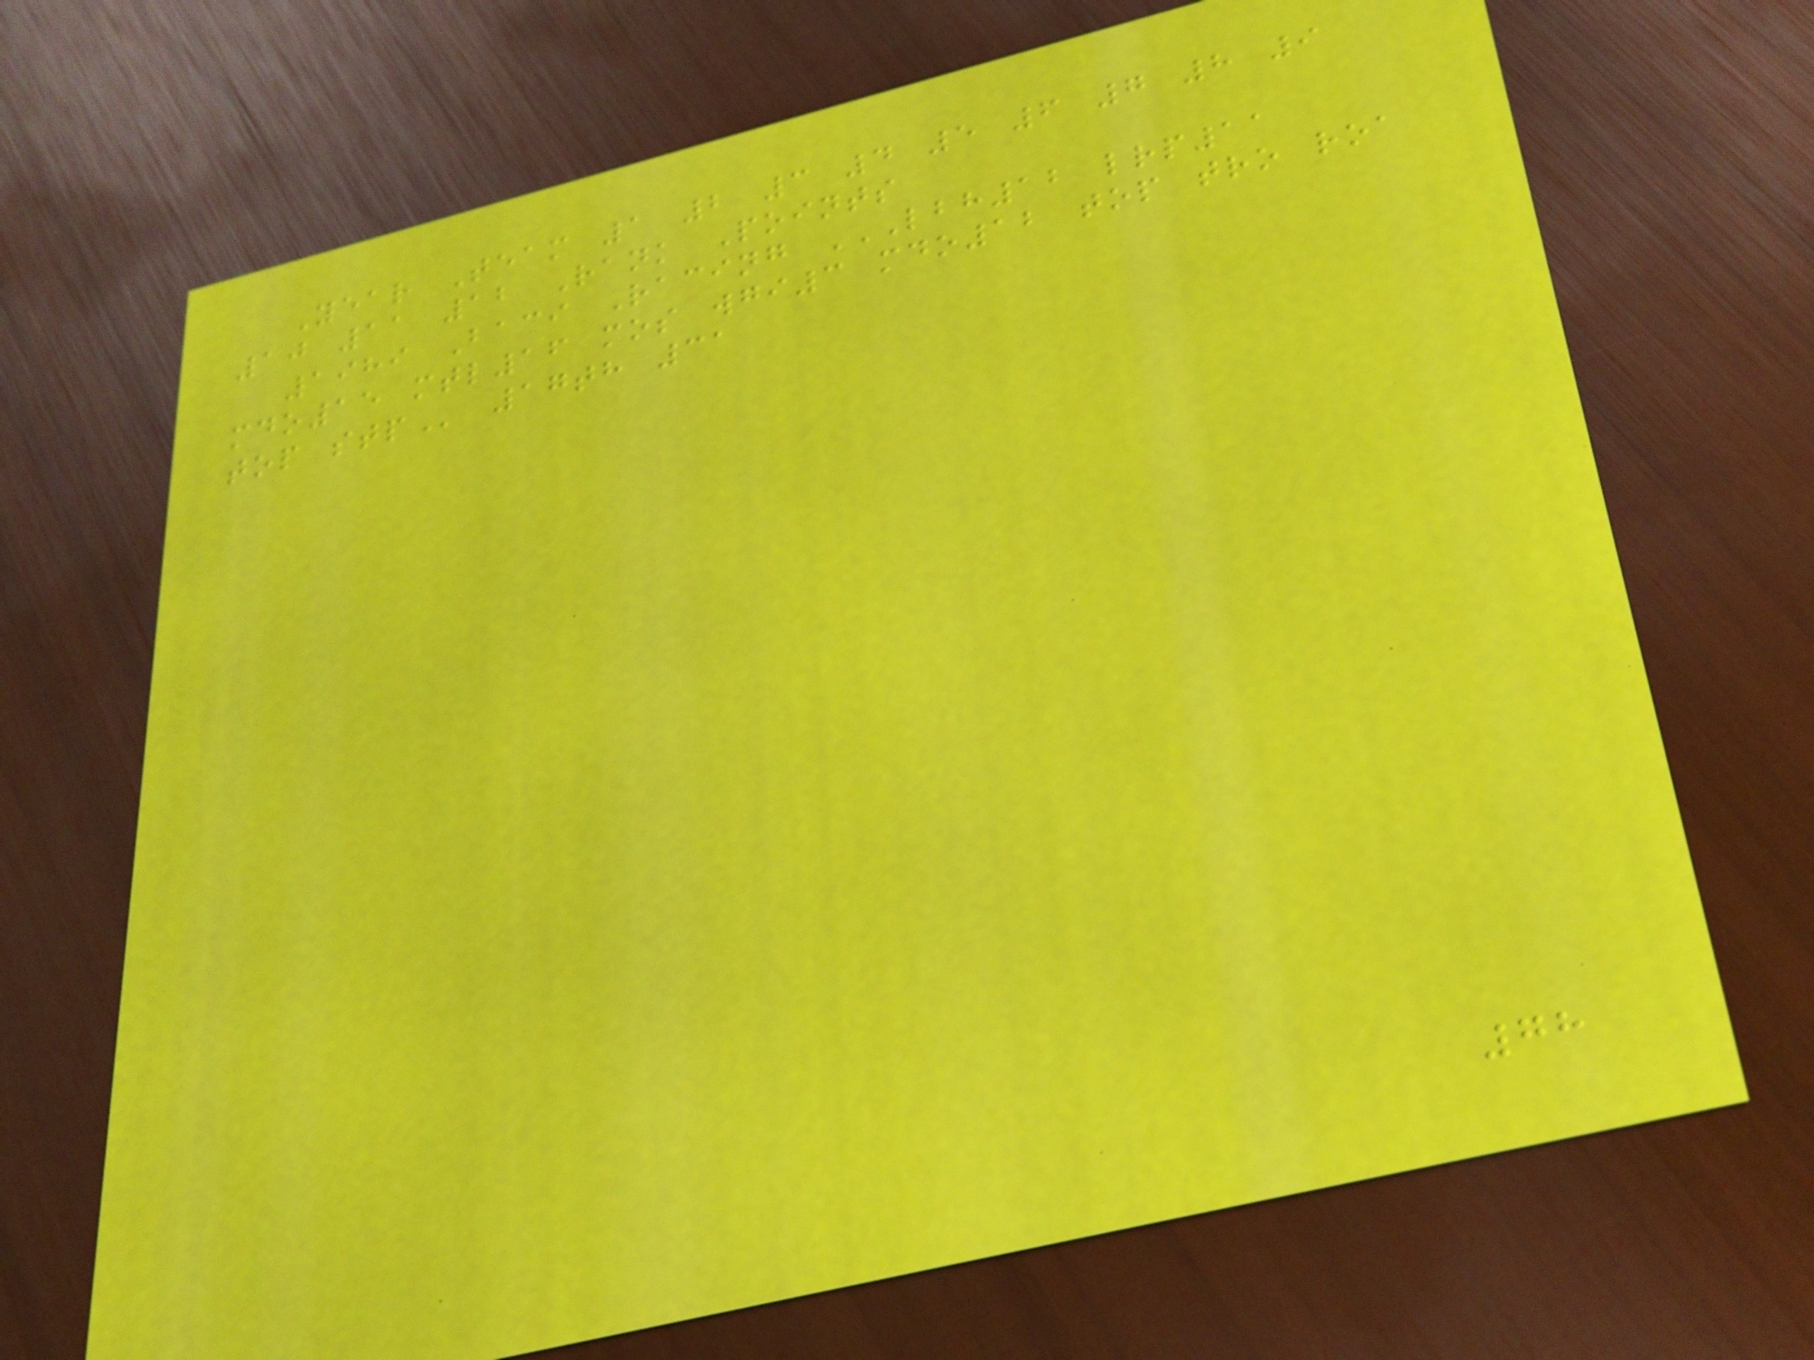Year Team 1 2 3 4 5 6 7 8 9
10 11 12 Rank Points
1989 Baci Racing LBH12 LRP11
MDO15 MTL16 MOS WGI3 MDO12 TOP TRO ROA
TOP STP 17th 31
78
